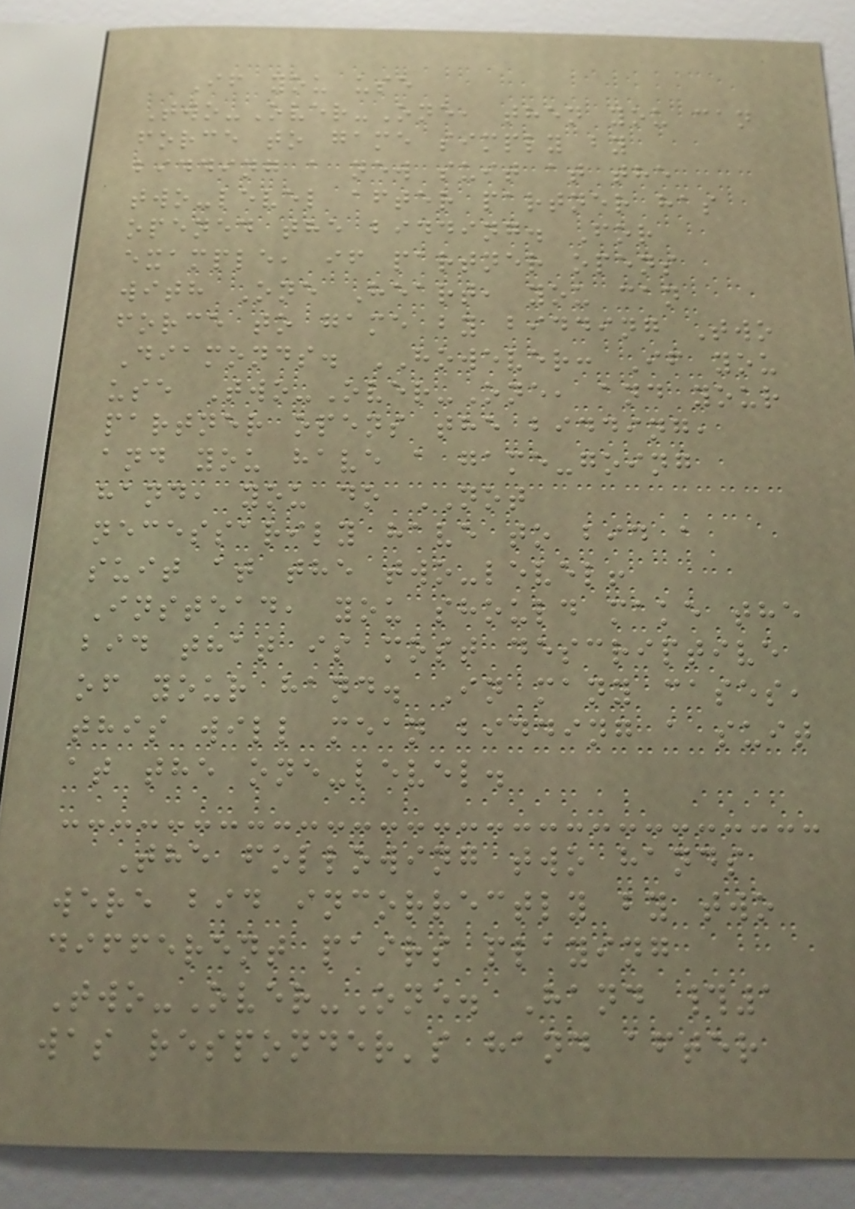If you use
Two-Over-One, then you can
force to game simply by
bidding a new suit at the
two-level after partner has
opened the bidding. For
example, if partner opens
with One Heart, you can
force to game by bidding Two
Diamonds. HOWEVER: If you
use Two-Over-One, and your
partner opens the bidding,
and you have a game-going
hand, you do NOT
necessarily have to bid a
suit at the two-level!
Instead, you should make the
bid that is most descriptive
of your hand. In many cases,
this will mean bidding a suit
at the one-level.
The following two hands
were bid incorrectly by two
different pairs playing
Two-Over-One. Hand #1
was responder's hand after
